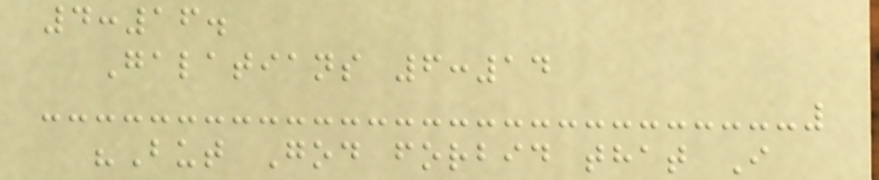4:16.
Galatians 6:14
"But God forbid that I
